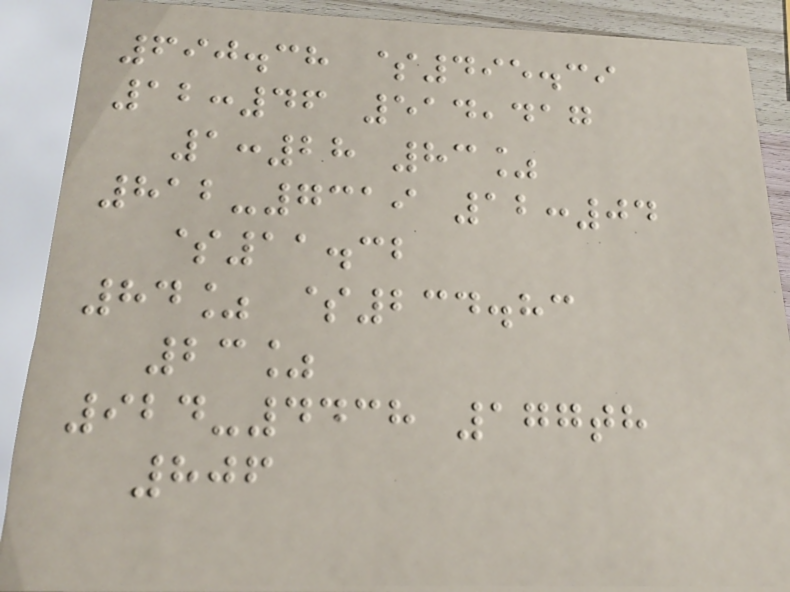690.38 $495.39
12:46 514,417
1:28 83%
812-7319 12:04
$11.32
84% $234.83
23%
924-4438 177th
806
